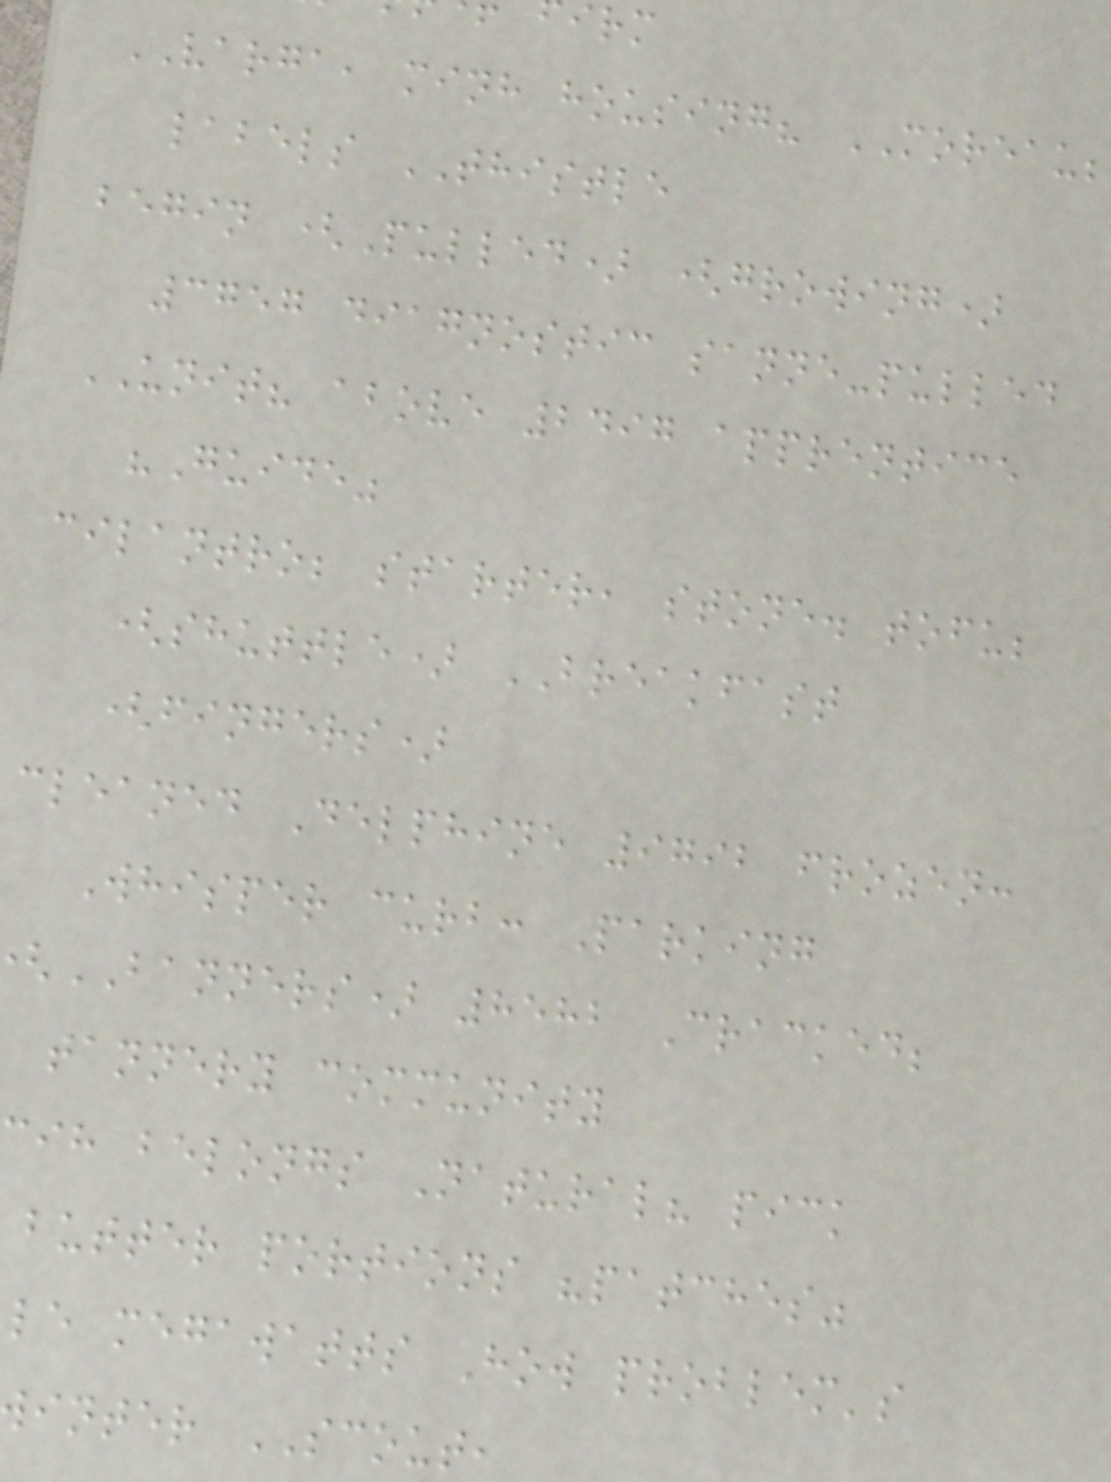VARGA, minh housing? MOREAU;
labels THISTLE
begin (Pulled) (growing)
3757 diagnostic sanne-pulled
UNIT? above 2497 apprentice
"Guide"
cilantro; starter, stone. tofu;
(shuttle) BREAKFAST
(fingers)
cleaned Delphine 9792 frozen:
Whisper curb: Parking
BANNERS) 8582 Cracked;
tannery community
cih belongs Natural? pick
butter portions "patches"
le megawatts How problem's
inter SCOUT,
